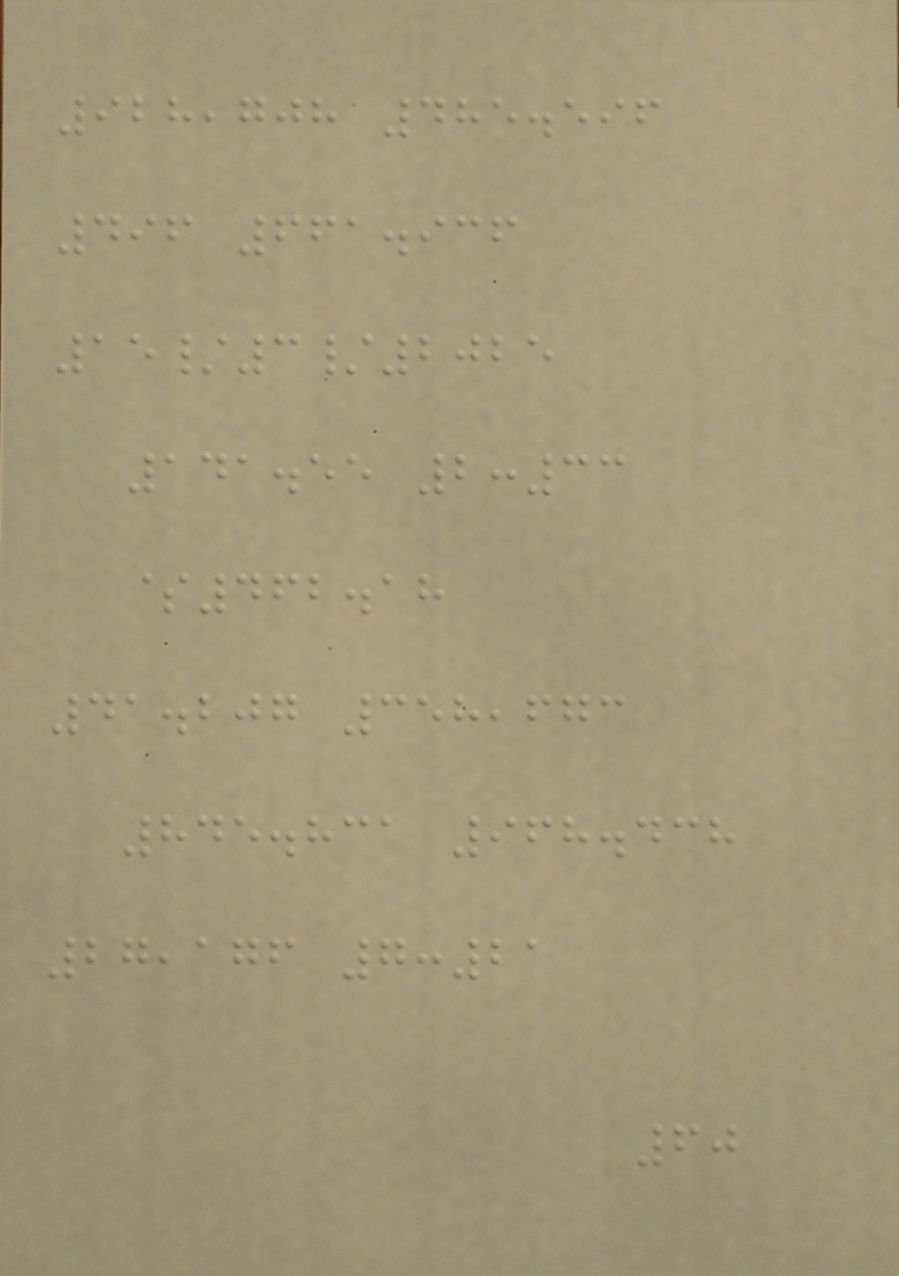928,708 485.596
496 661.936
15/3/2025
141.55 2:33
$462.18
41.207 358,673
845.831 968.438
27,176 7:21
60
